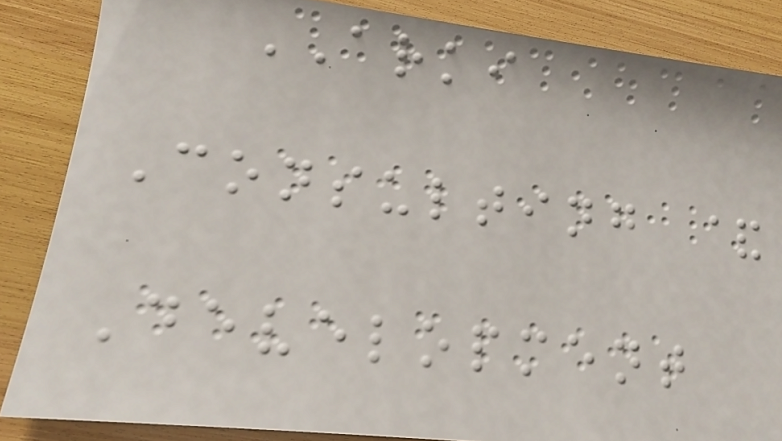ARKI
Consulting &
Development
